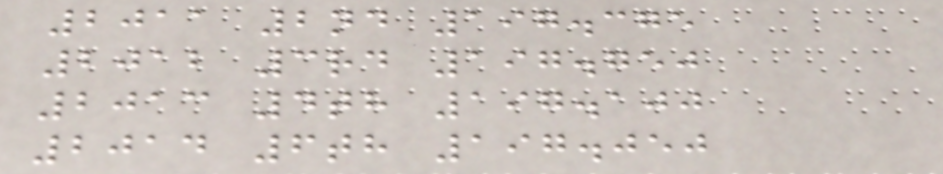2011 2nd 197.375
2012 3rd 197.750
2013 4th 197.100
2014 6th 197.050
